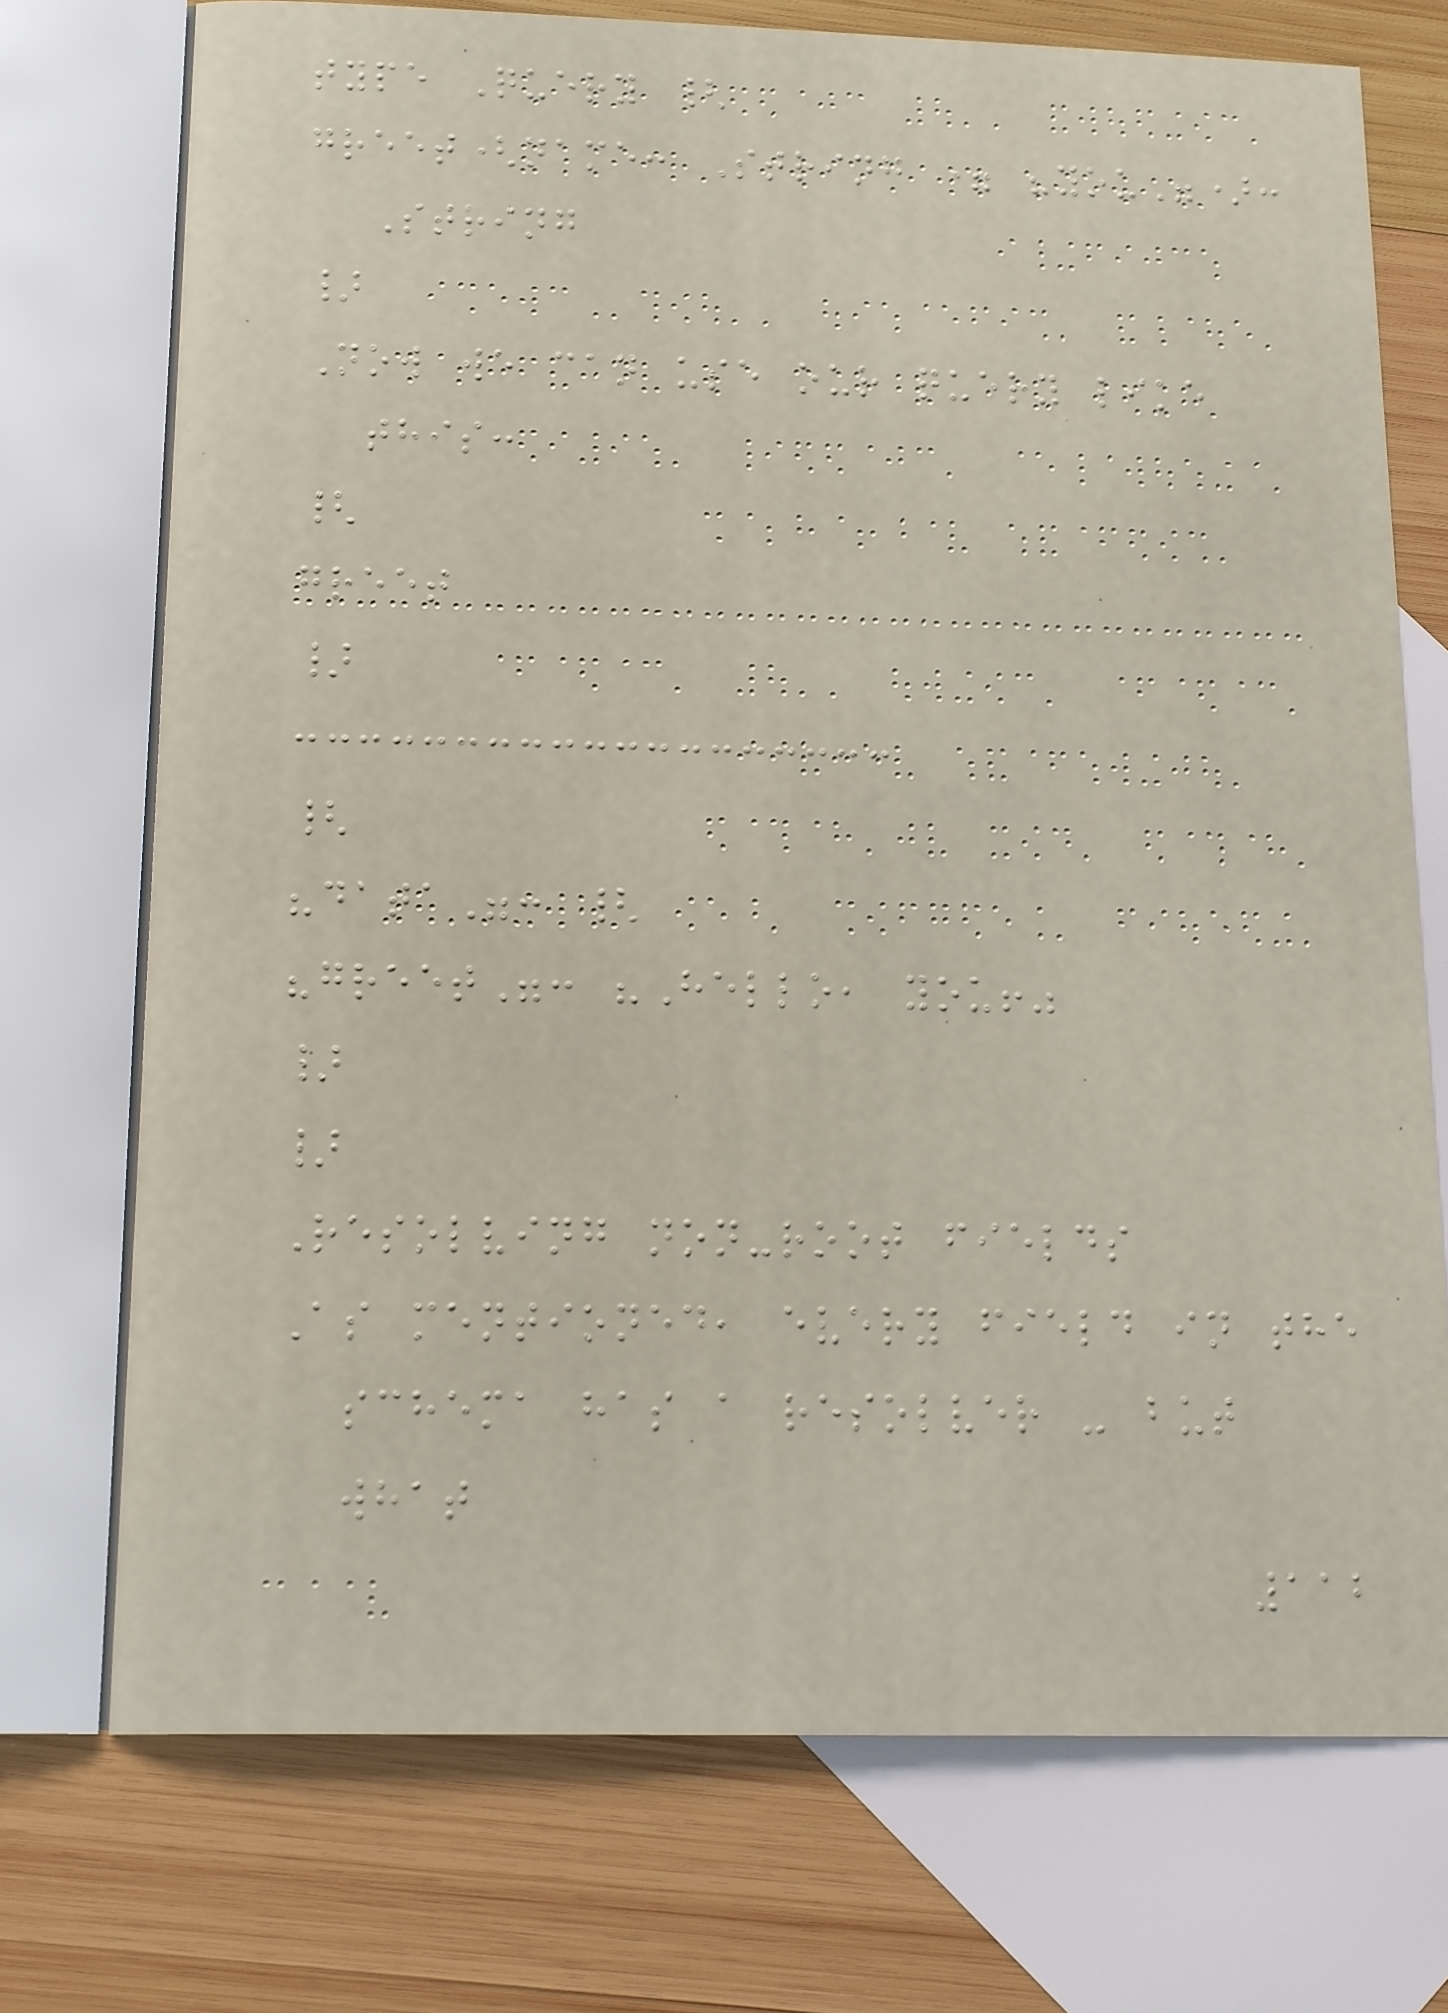type Query {
greet(name: String = "you"):
String
}
Now we can use our query like
this:
{
greet
}
{
"data": {
"greet": "Hello, you!"
}
}
Resolving non-root fields
As mentioned, every field in the
schema has a resolver - but
what
112
